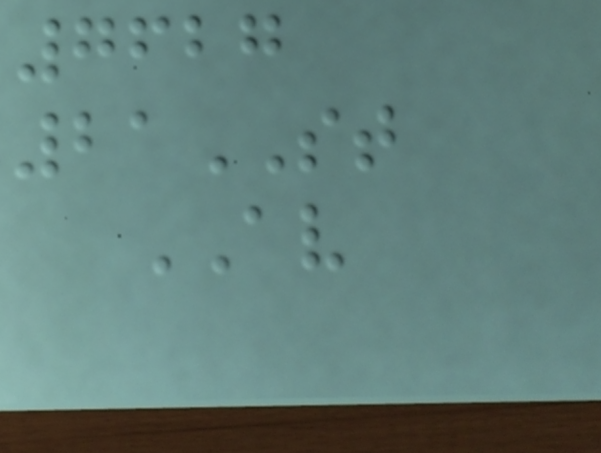7627
21ST
AV
